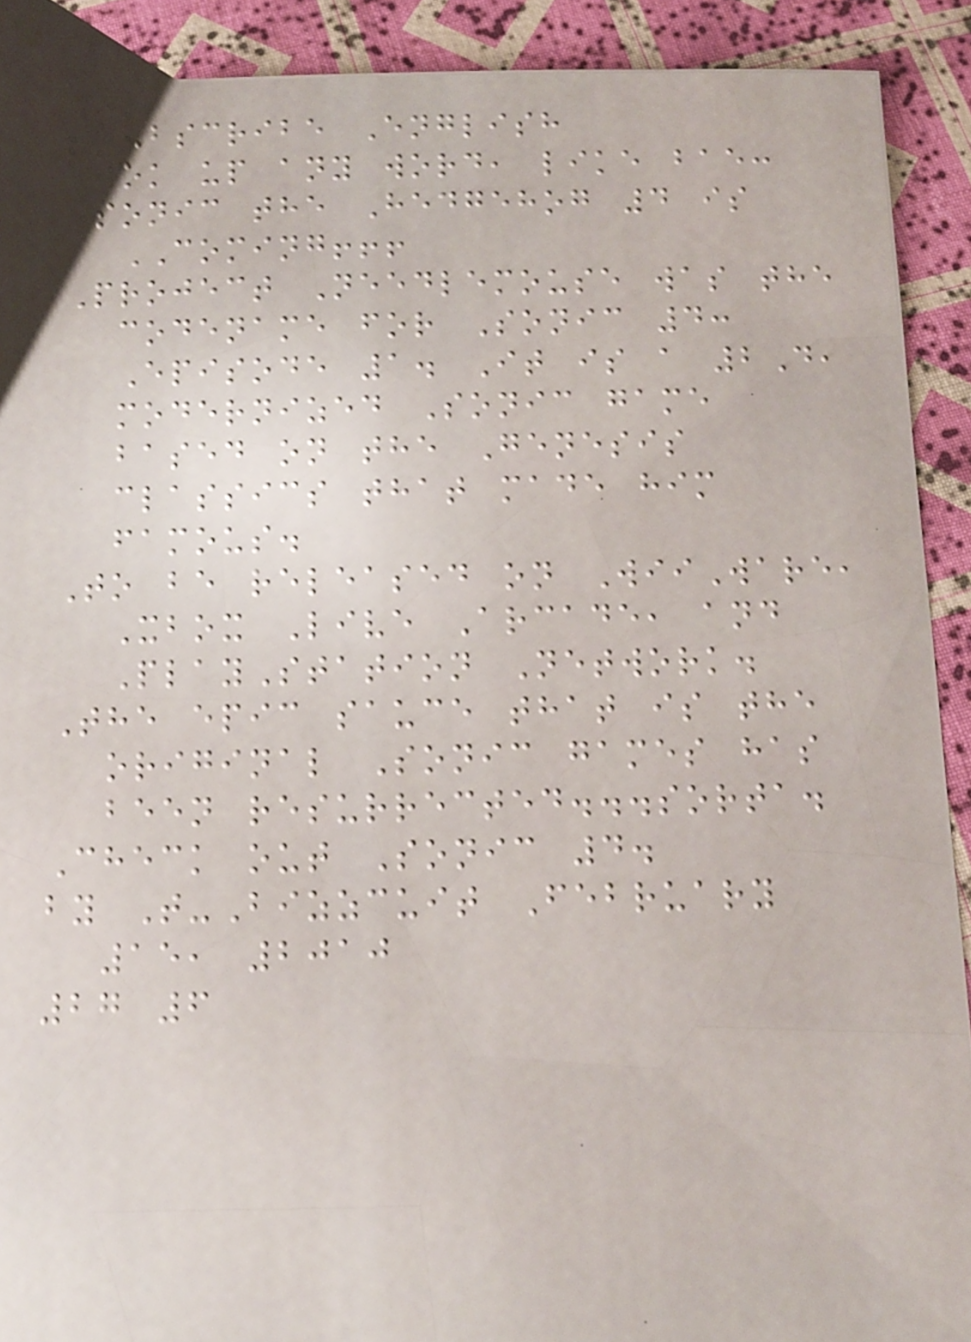Subscribe English
look up any word, like bae:
Sonic the Hedgehog 4 is
COMING!!!
Project Needlemouse was the
codename for Sonic 4:
Episode 1. It is a 2D,
modernized Sonic game
based on the Genesis
classics that made him
famous.
To be released on WiiWare,
Xbox Live Arcade, and
PlayStation Network.
The epic sauce that is the
original Sonic games has
been resurrected...sorta.
Check out Sonic 4.
by T-Bizzcuit February
15, 2010
27 6
